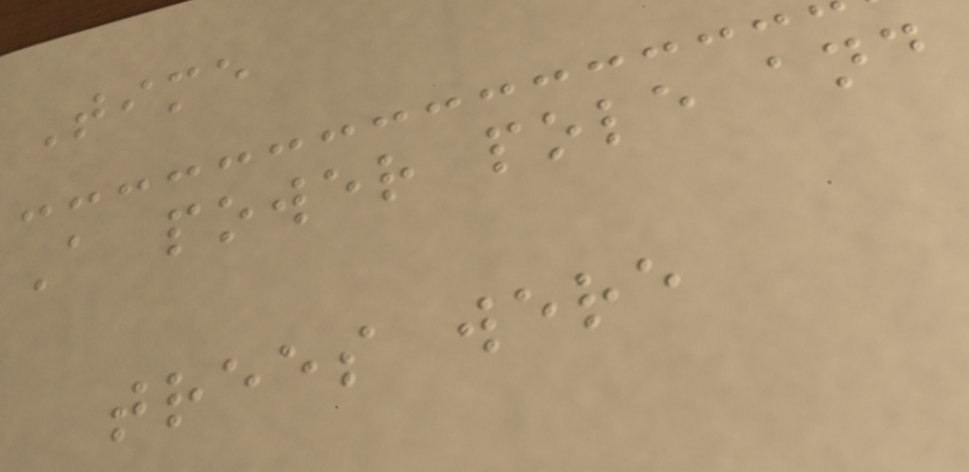Time
A power pole and
trees were
